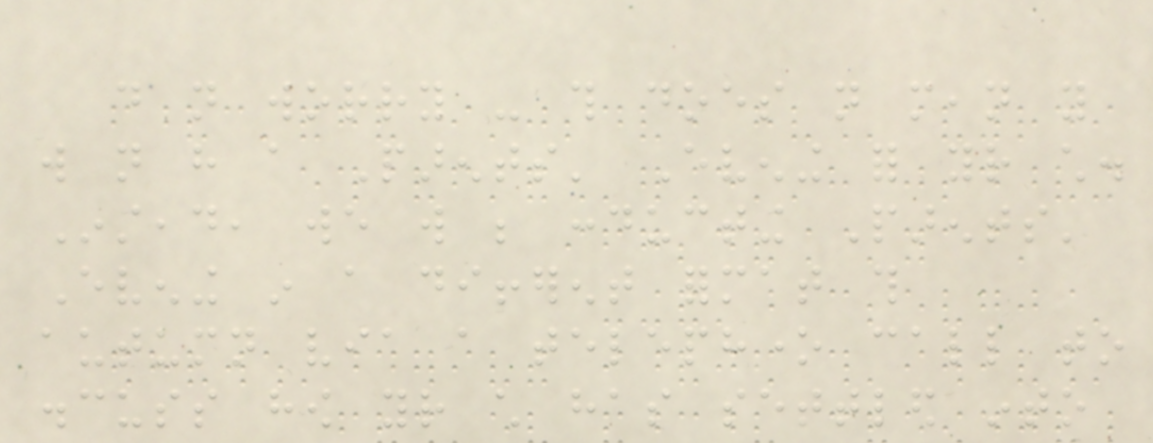do not worry - this does not mean you
will not have a Parents' Evening for your child.
Instead, we will be conducting Parents'
Evening in a different format this
autumn via a telephone call to
discuss how your child has settled into
